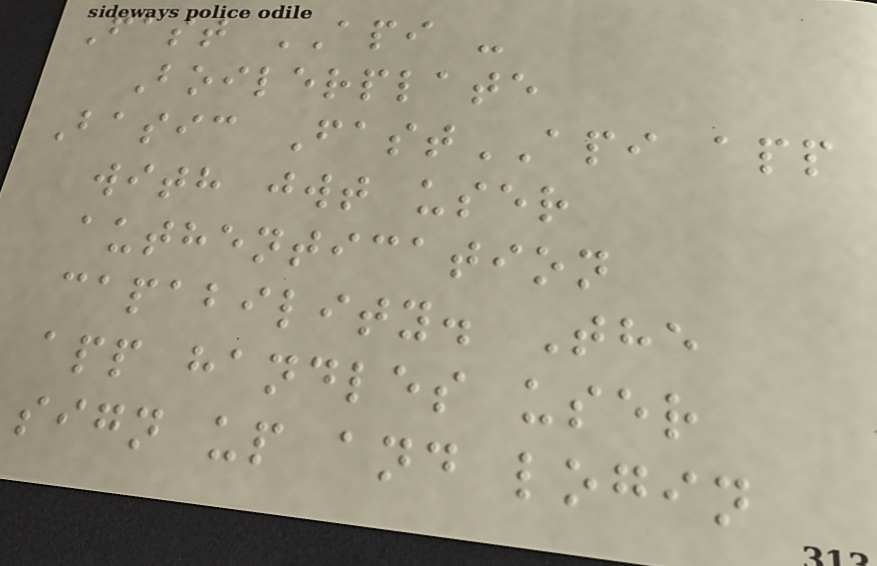Fast API -
Boilerplate
Basic FastAPI app
with jwt user
authentication
capability. The
app handles user
sign up and login
